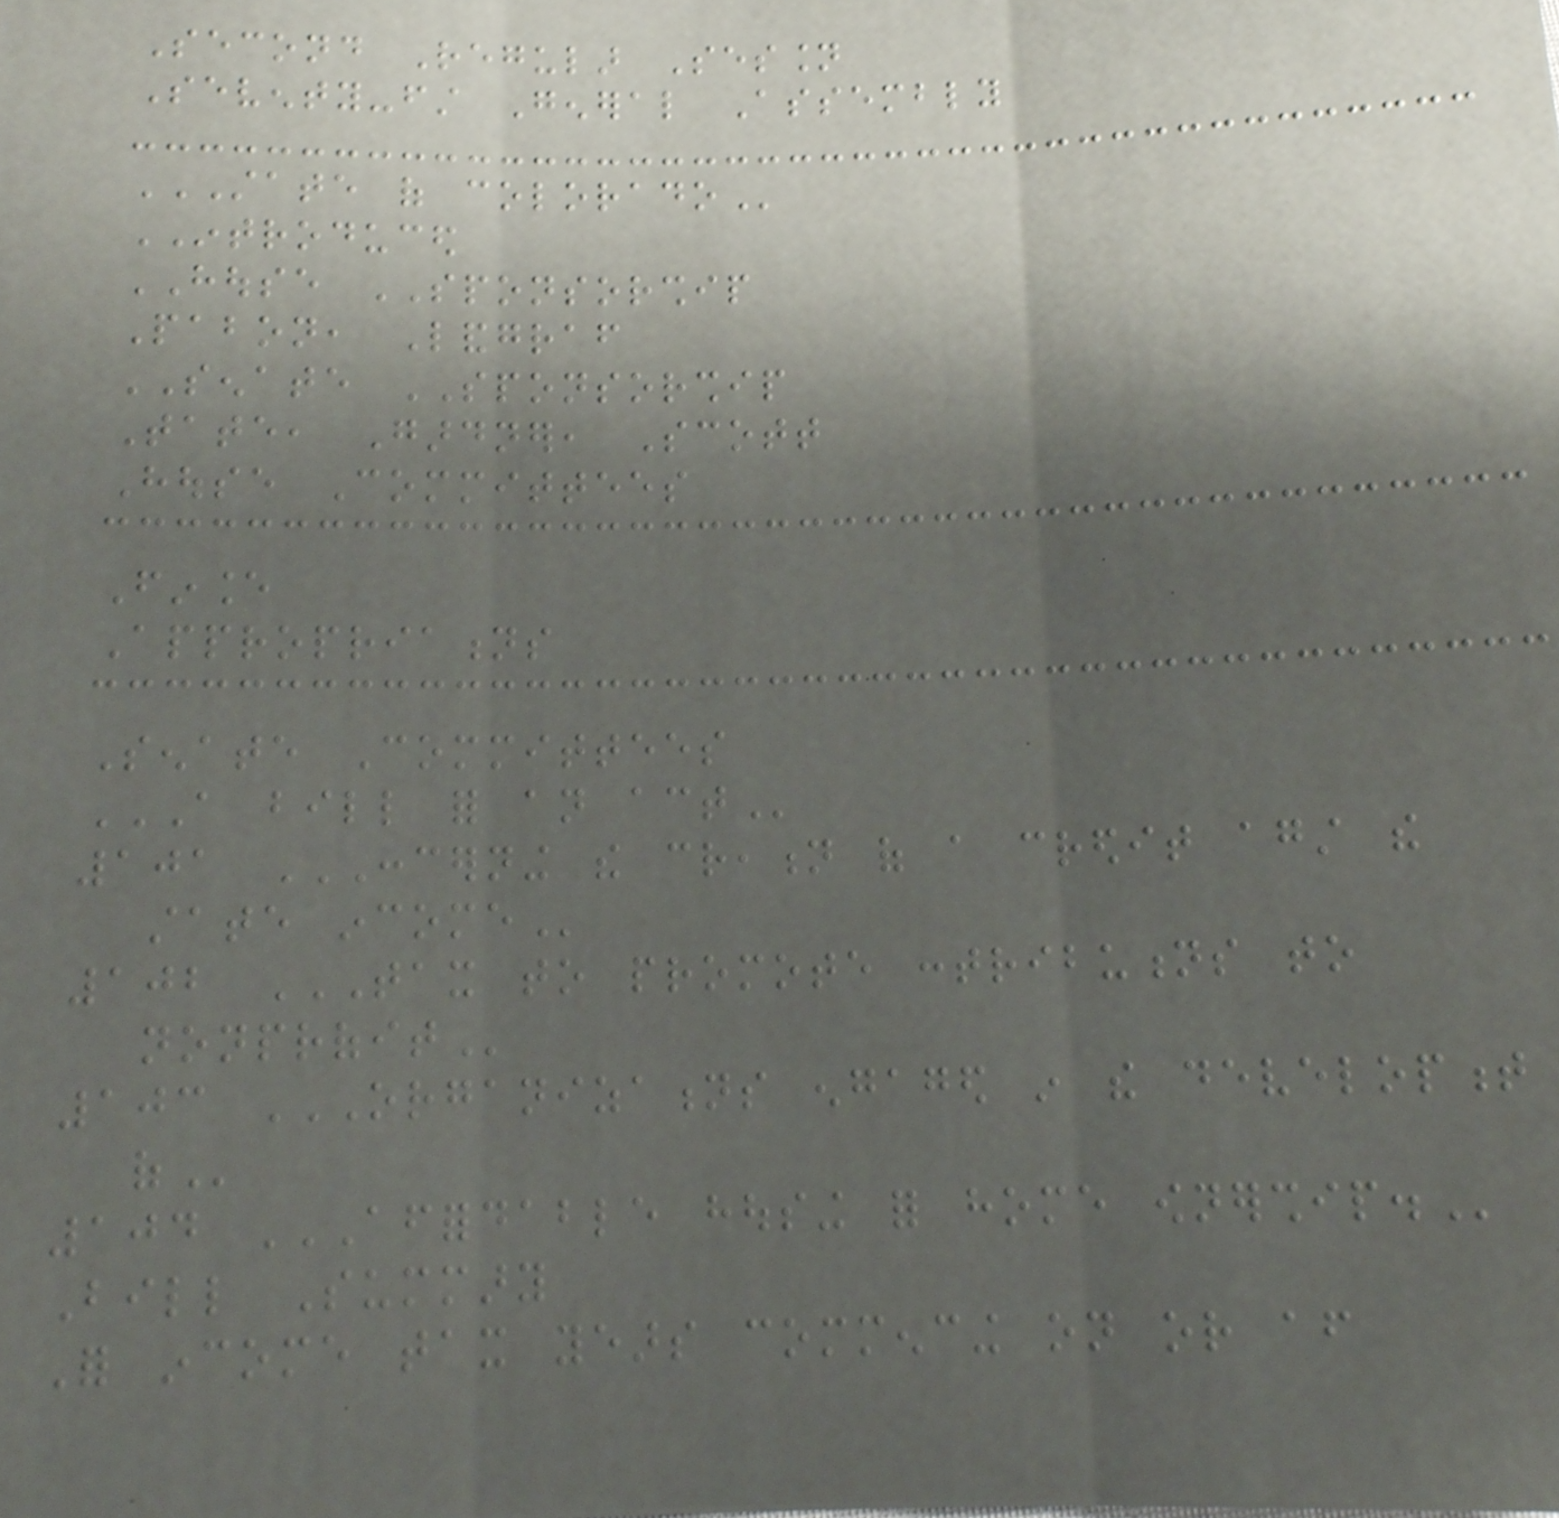Second Regular Session
Seventy-first General Assembly
STATE OF COLORADO
INTRODUCED
HOUSE SPONSORSHIP
Pabon, Landgraf
SENATE SPONSORSHIP
Tate, Gardner, Scott
House Committees
Finance
Appropriations
Senate Committees
A BILL FOR AN ACT
101 CONCERNING THE CREATION OF A CREDIT AGAINST THE
STATE INCOME
102 TAX TO PROMOTE CONTRIBUTIONS TO
NONPROFIT
103 ORGANIZATIONS ENGAGED IN THE DEVELOPMENT
OF
104 AFFORDABLE HOUSING FOR HOME OWNERSHIP.
Bill Summary
For income tax years commencing on or after
